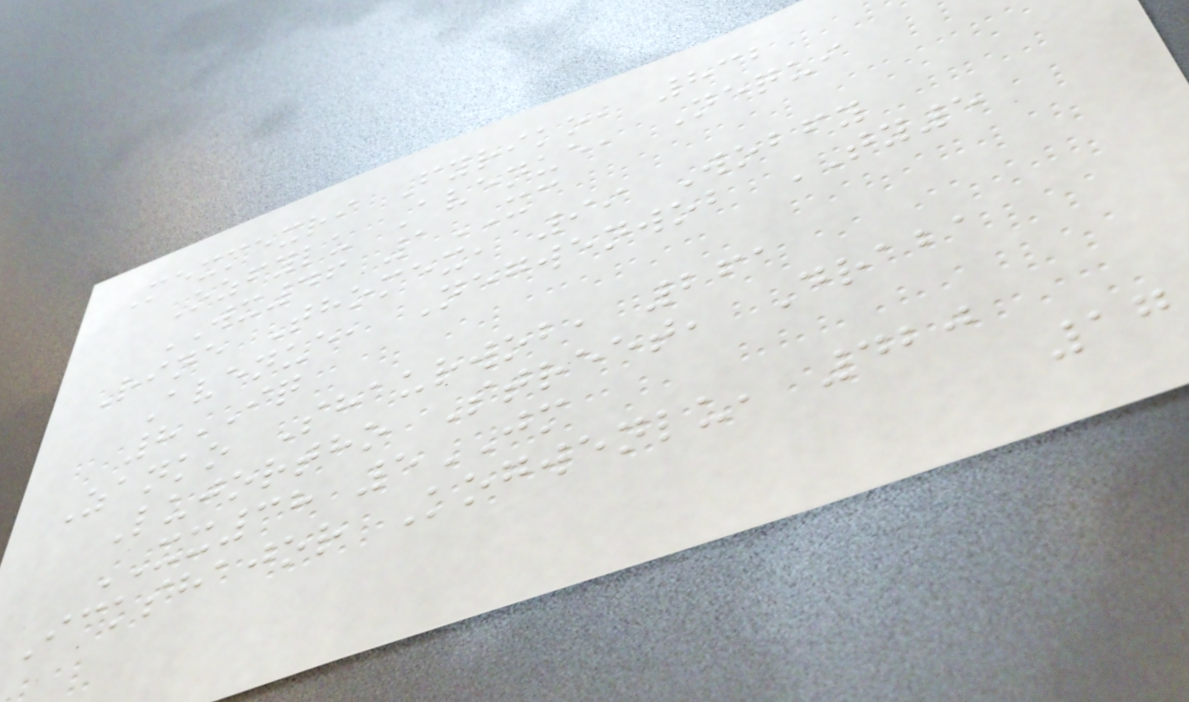Mexmexri Fyriko, 832
Ozfylu Avenue, Nequi
WX46 1XC
Rine Thomex, 99 Wobfy
Avenue, Negwenwob TY5
8IQ
Zanko Shaurwob, 261
Lujortho Street, Draba
XX38 5JM
Ickshajor Kogwenlu, 420
17
